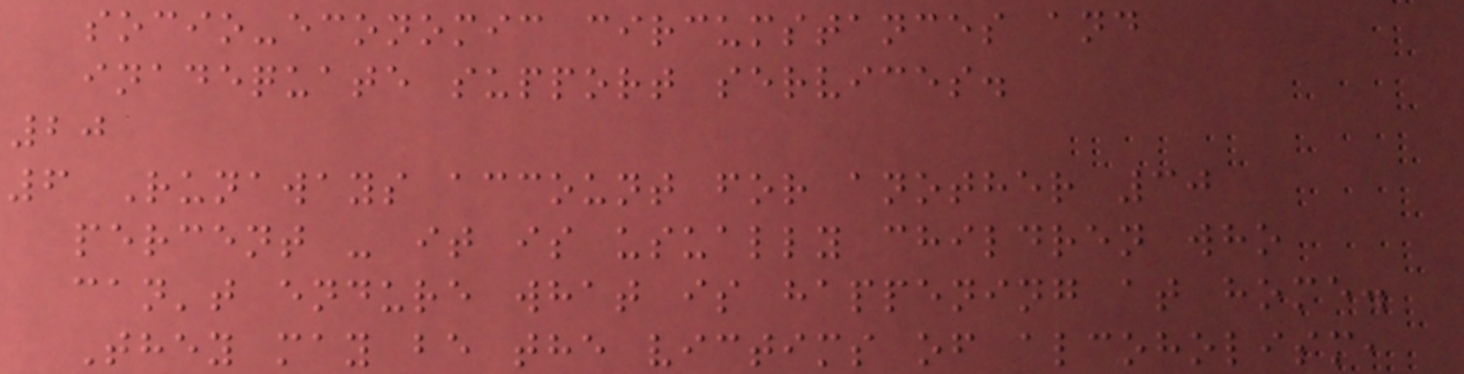socio-economic circumstances and
inadequate support services.
20
6 Runaways account for another 30
percent - it is usually children who
can't endure what is happening at home.
They may be the victims of alcoholism,
